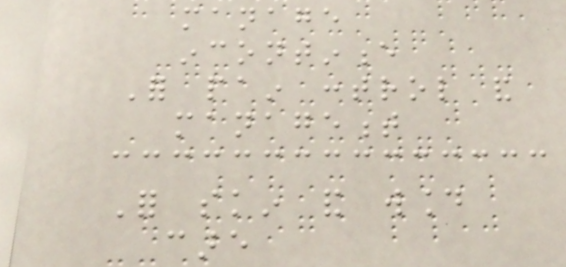manage
incontinence
For pain control and
management
For skin and wound
care
